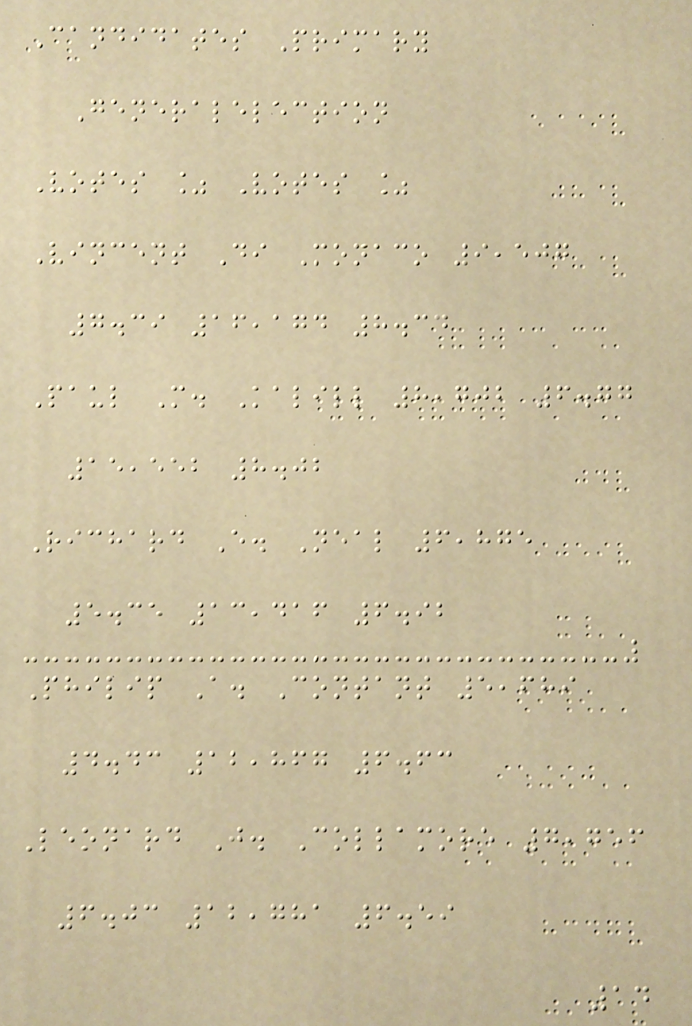Candidates Primary
Generalelection
Votes % Votes %
Vincent Di Monaco 9,507
7.39 16,174 8.34
Paul M. Kalill 8,702 6.77
15,552 8.02
Richard E. Neal 6,875
5.35 13,416 6.92
Philip A. Contant 5,689
4.43 12,867 6.63
Leonard J. Collamore 7,756
6.03 12,781 6.59
14
